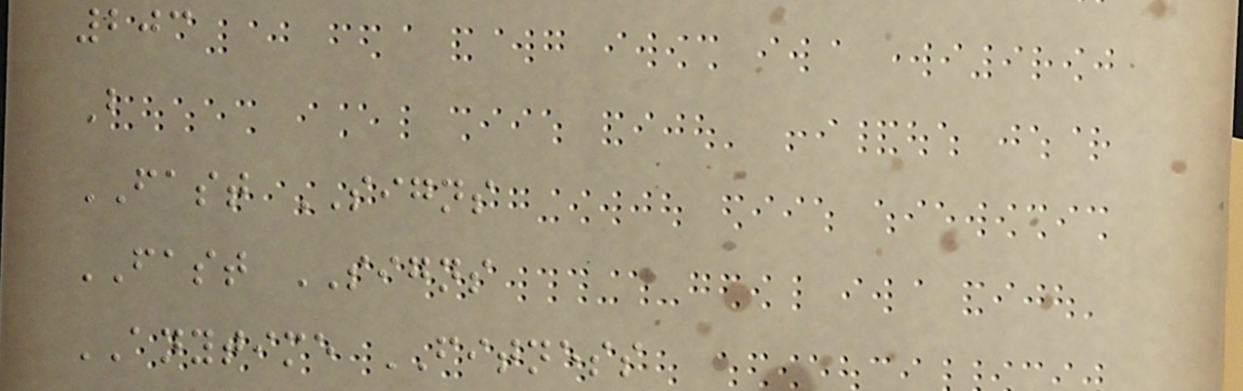203
B
FAST SIGNS
FAST SIGNS
ANYTIME FITNESS
